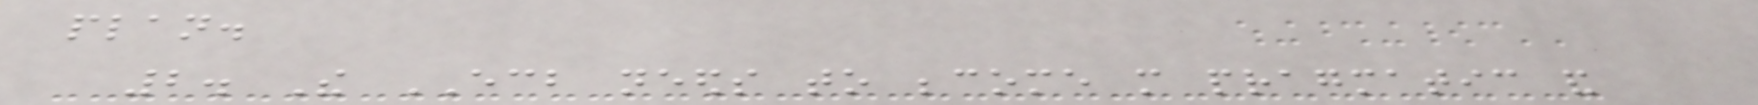plan.
2. The ECB needs to become more pragmatic and
